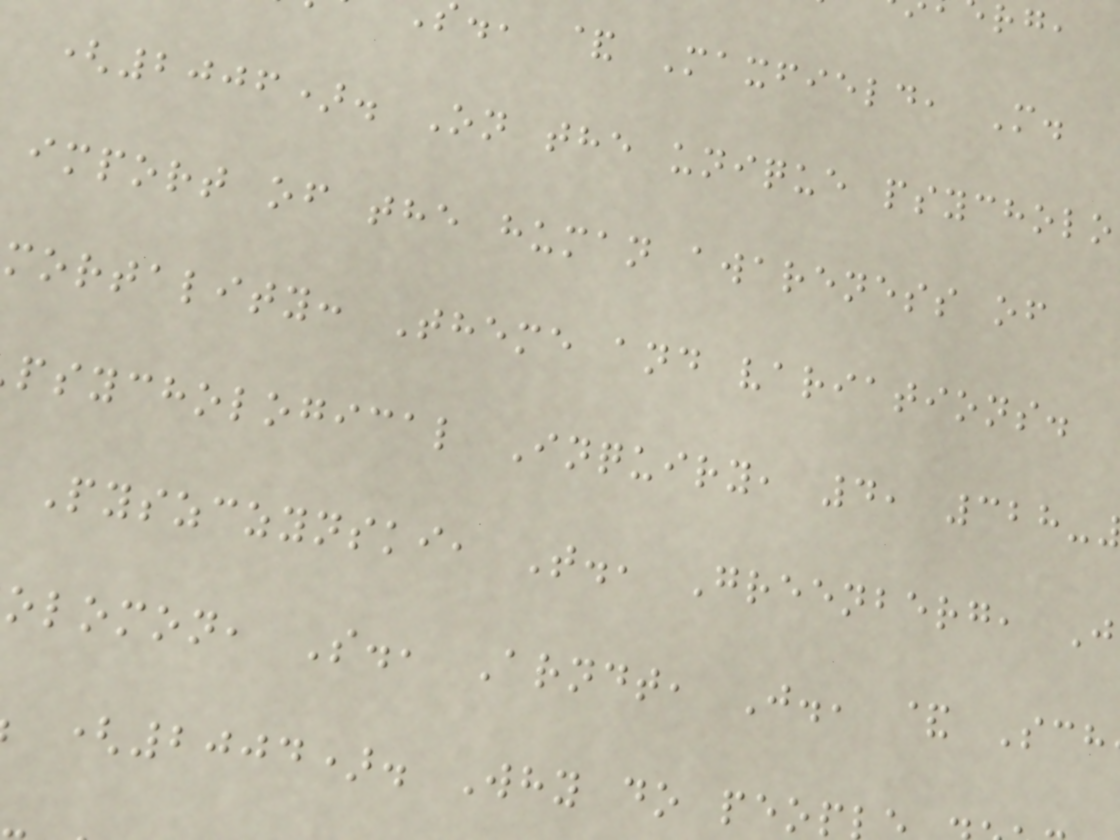., & Maxfield, M.
(2006). On the unique psycholo
import of the human awareness of
mortality: Theme and variations.
psychological Inquiry, 4, 328-
Pyszczynski, T., Greenberg, J
olomon, S., Arndt, J., & Sch
(2004). Why do peop
